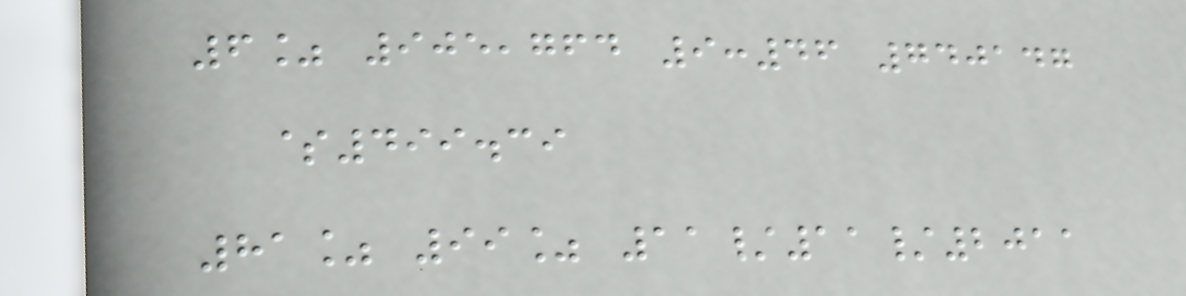6% 905,764 9:46 740147
$499.39
81% 99% 11/11/2011
